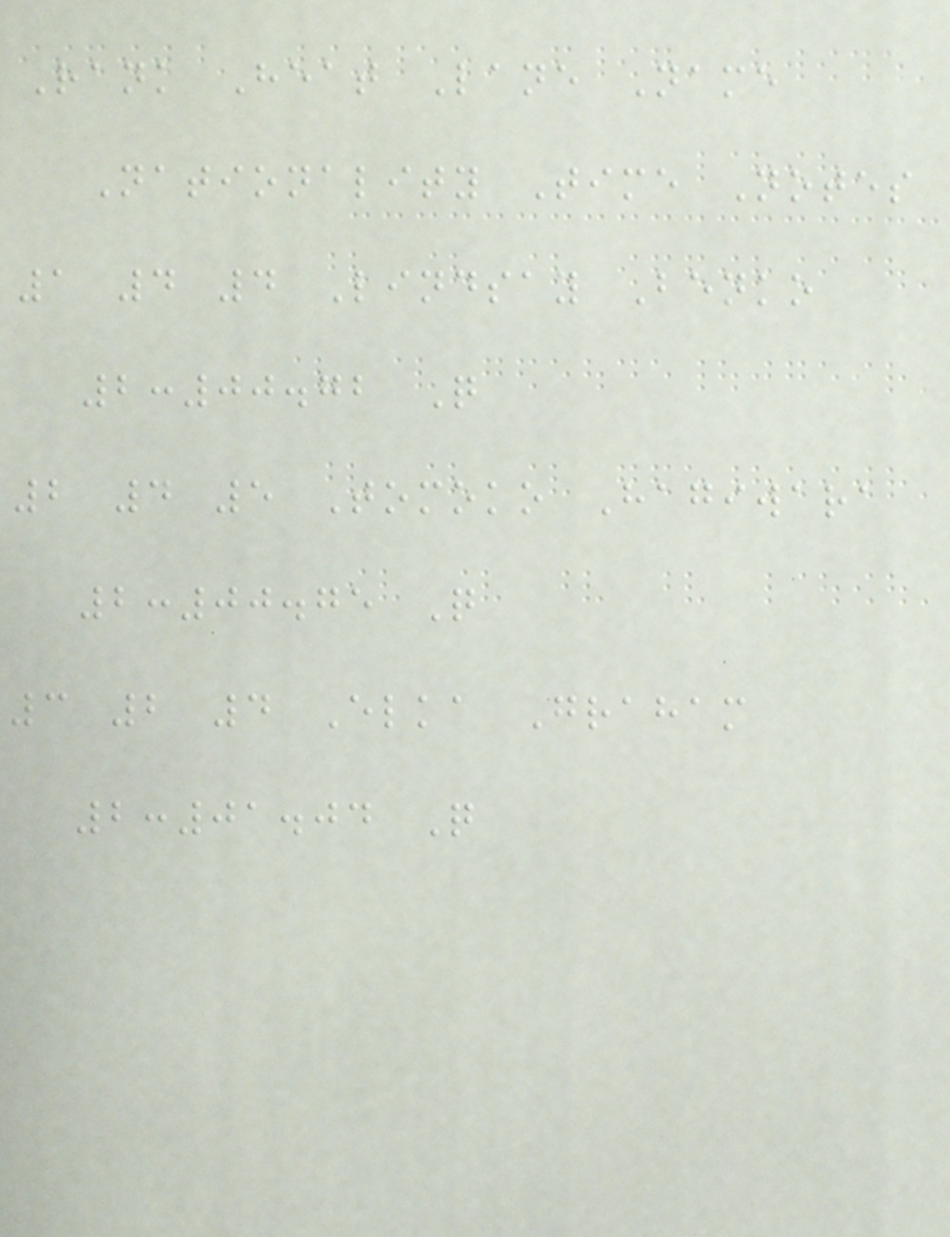Rank Heat Lane Name
Nationality Time Notes
1 4 4 Lindsay Benko
2:00.72 Q
2 4 5 Tomoko Hagiwara
2:00.75 Q
3 2 4 Elka Graham
2:01.04 Q
